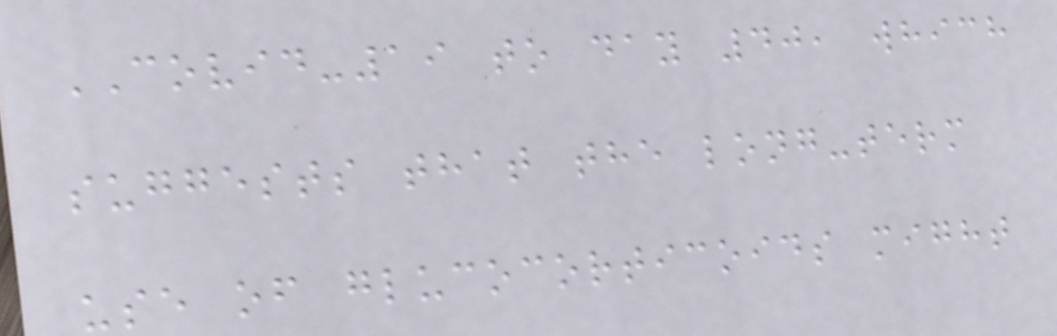COVID-19 to day 40, which
suggests that the long-term
use of glucocorticoids might
